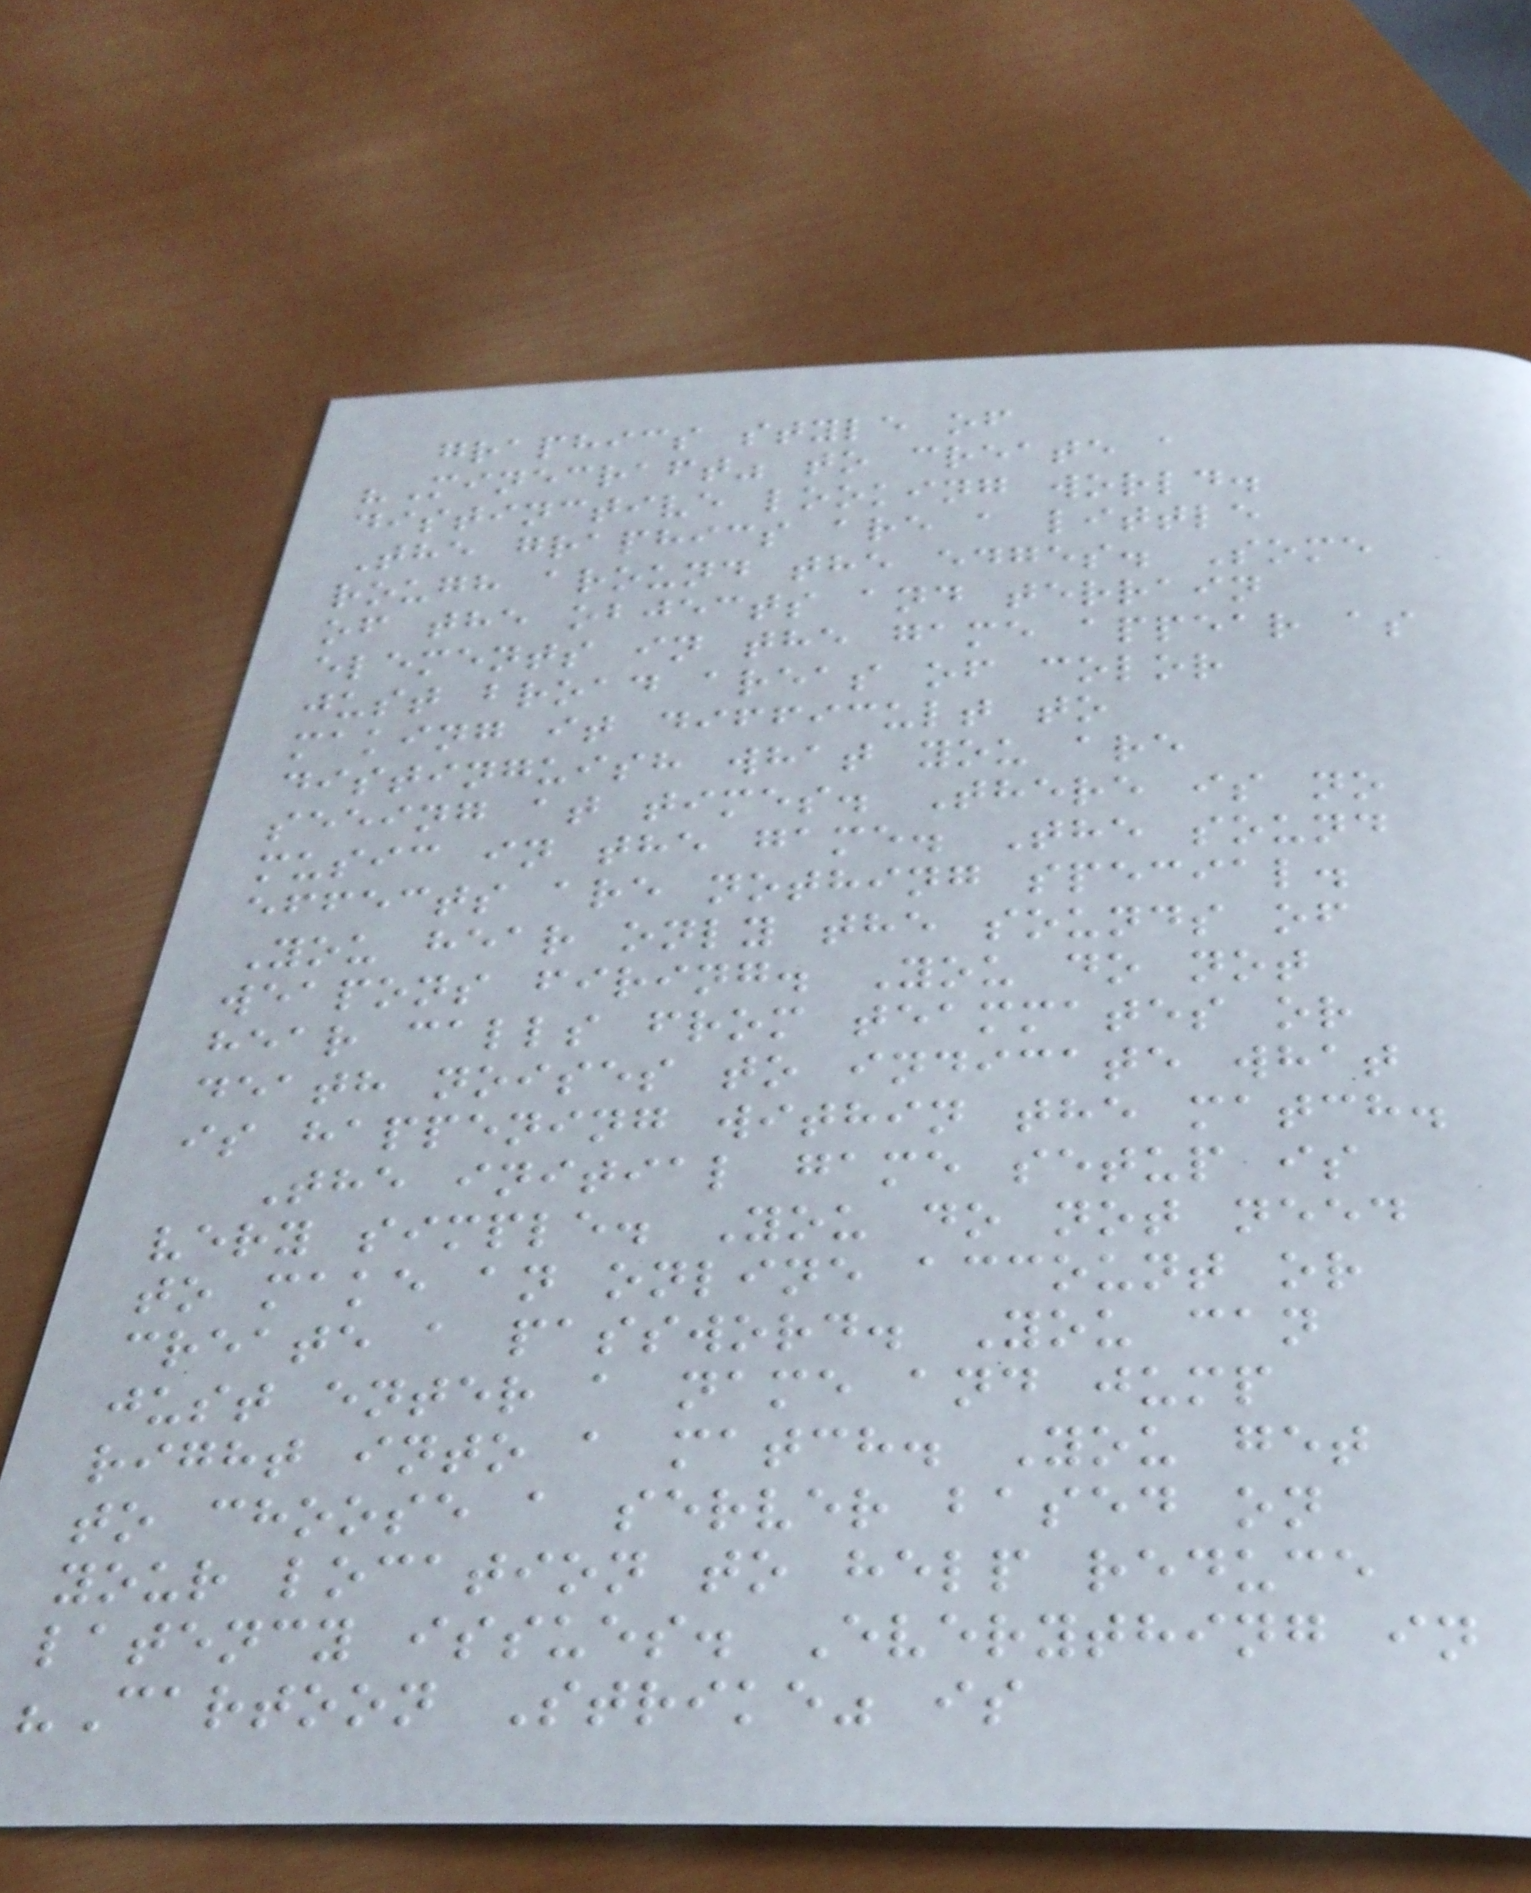graphics style of
"Minecraft" to create a
distinctive looking world.
The graphics are a little
rough around the edges. Some
of the objects and terrain
elements in the game appear as
just broad areas of color
making it difficult to
distinguish what you are
seeing at times. There is no
music in the game. The sound
effects are nothing special.
You hear only the sounds of
weapons firing. You do not
hear calls from teammates or
death noises to indicate what
is happening within the match.
The initial game setup is
very simple. You do not need
to make an online account or
create a password. You can
just enter a name and jump
right into a match. You get
to choose a server based on
your location to help reduce
latency issues. Everything in
"Cartoon Strike" is
